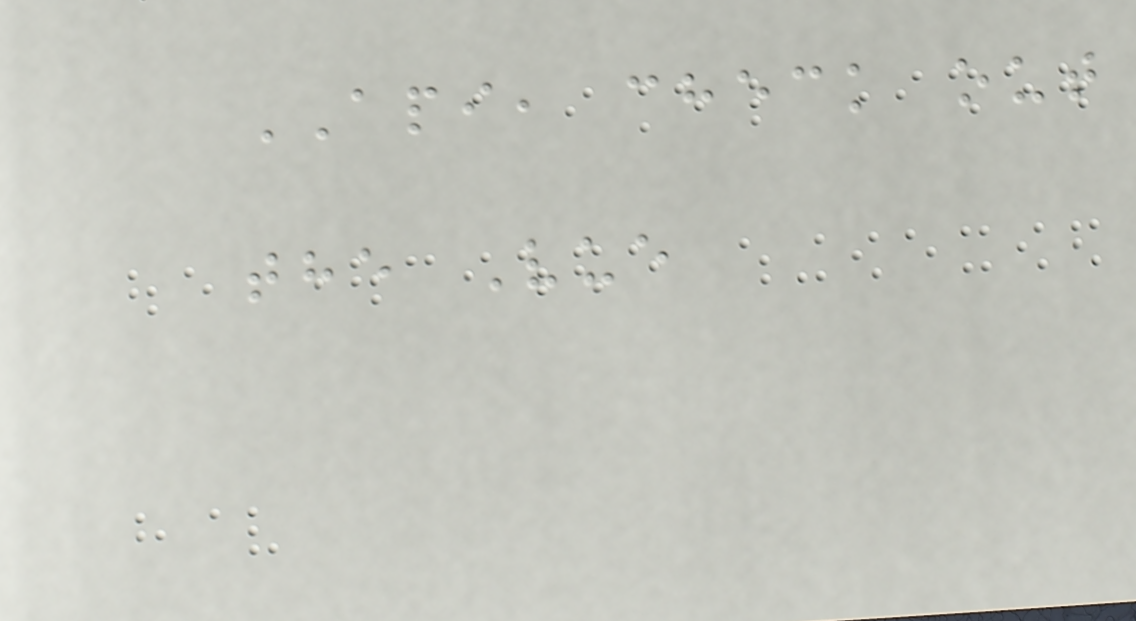API, check out
the Vue
